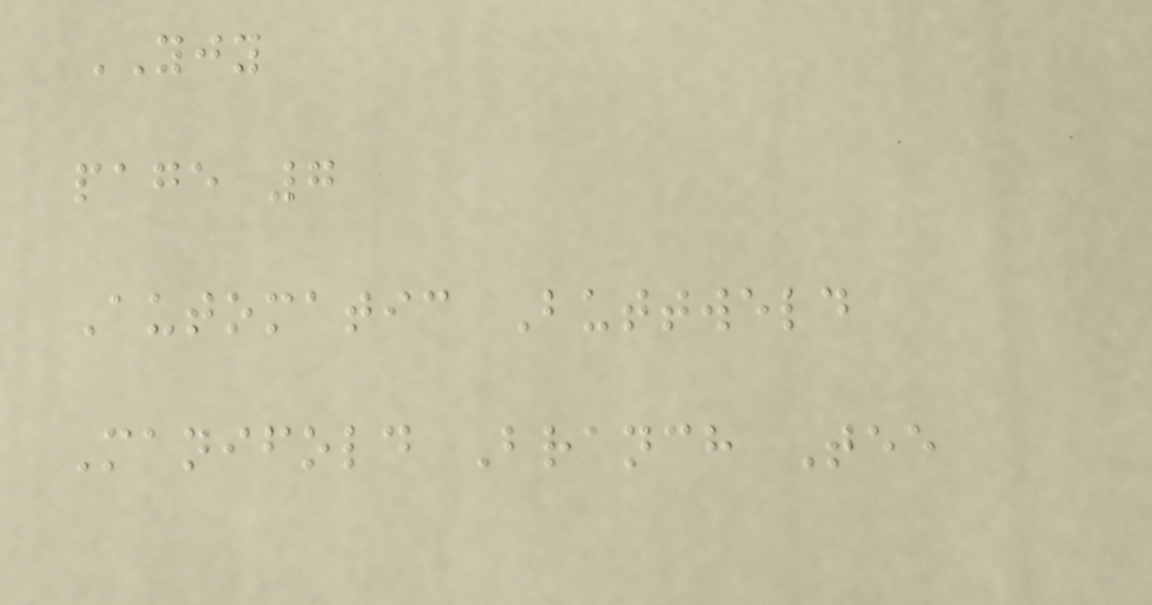YJY
page 7
Automatic Buttweld
Manifold Branch Tee
